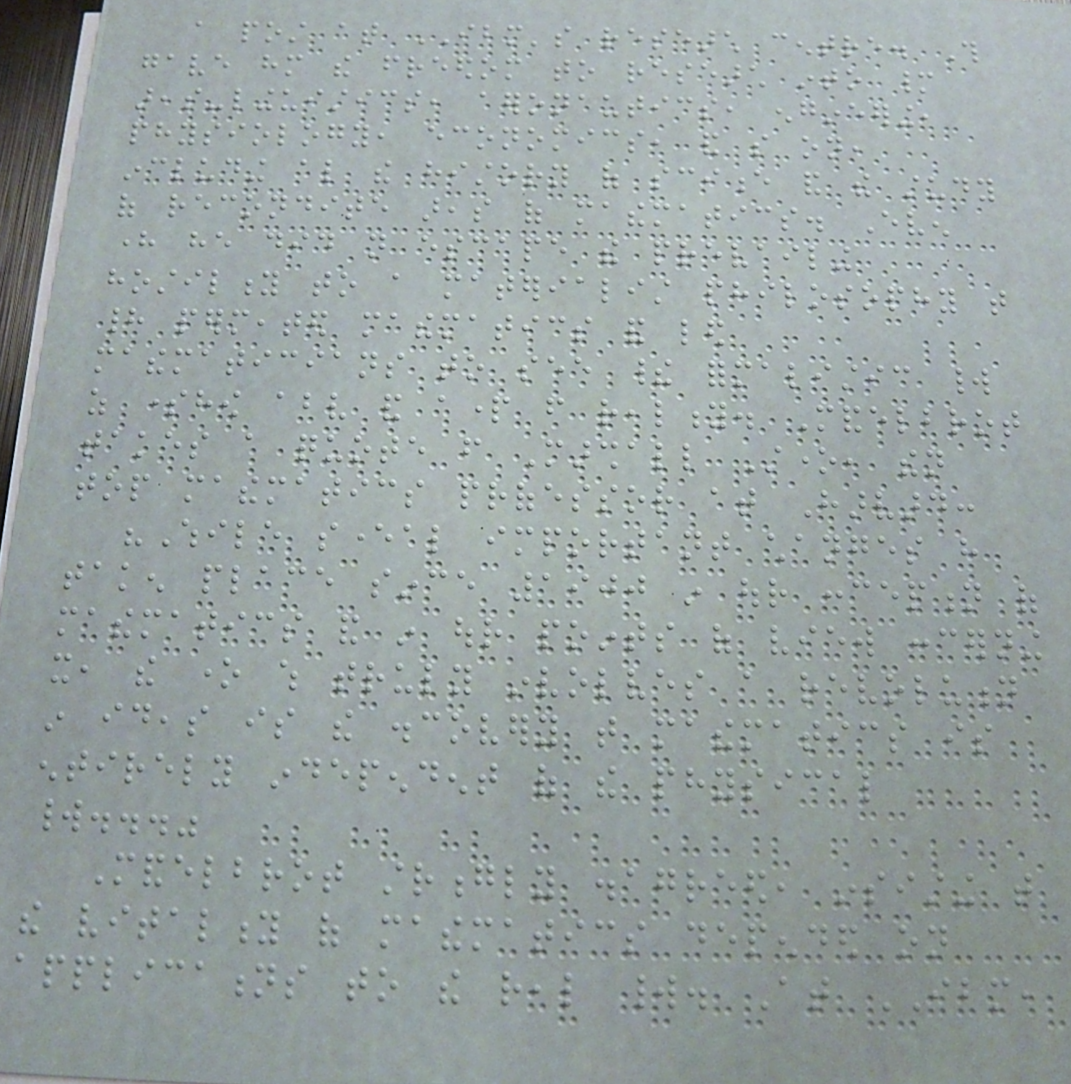a post at IBM's research centre. This
gave him the freedom to research into many
areas-linguistics, aeronautics, engineering,
physiology, economics, and so on,
including also the history of science and the study
of recondite areas of mathematics. Even
here he did not escape the prevailing
hostility to a materialist philosophy that
had permeated mathematics and led
mathematicians to see their formalistic world
as somehow above and apart from reality. Mandelbrot
takes a quote from Marshall Stone, then
top mathematics professor at Harvard:
"While several important changes have
taken place since 1900 in our conception of
mathematics and in our points of view concerning
it, the one which truly involves a revolution
in ideas is the discovery that mathematics is
entirely independent of the physical
world..."
Mandelbrot strongly disagreed, insisting that
the vitality of mathematics depended on
applications to the real world. At IBM,
